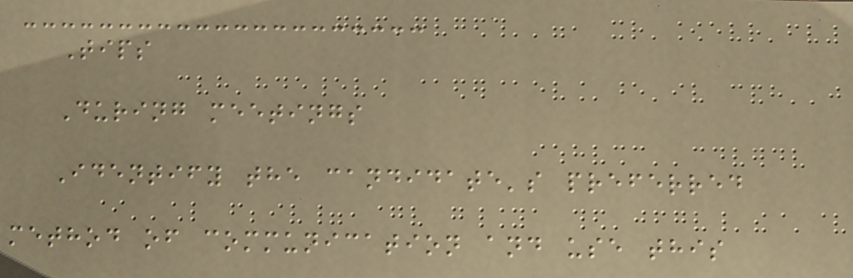Tips
During meetings
Identify the candidate's preferred
method of communication and use this
